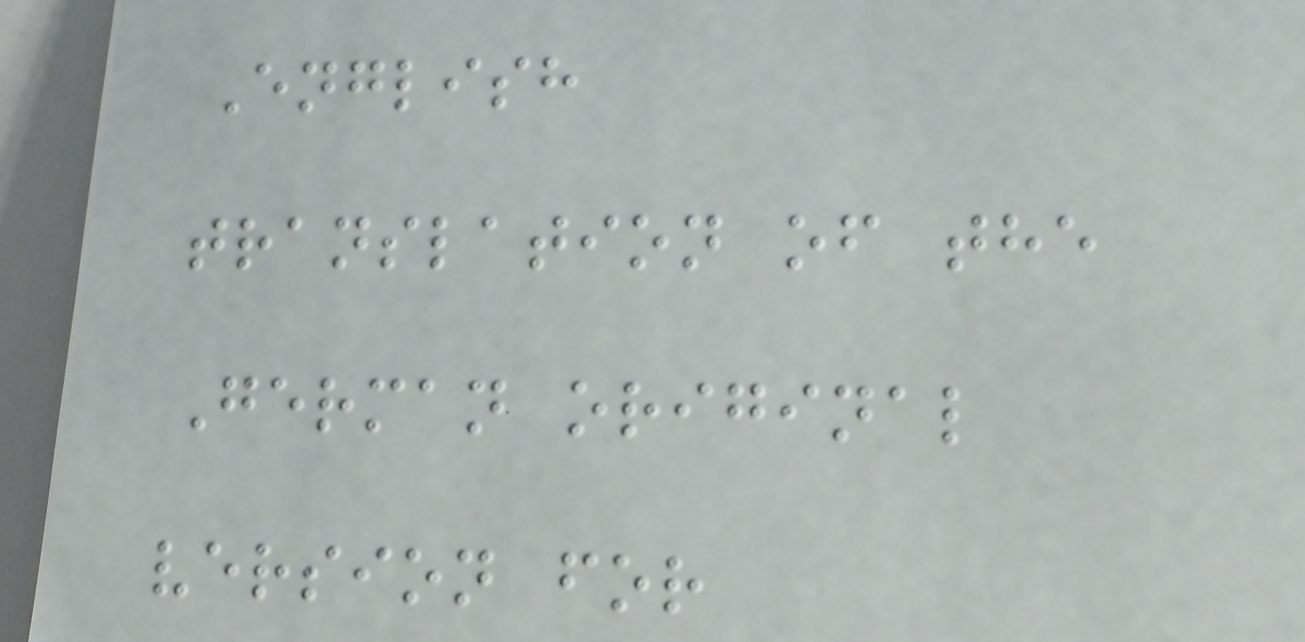English
translation of the
German original
version for
